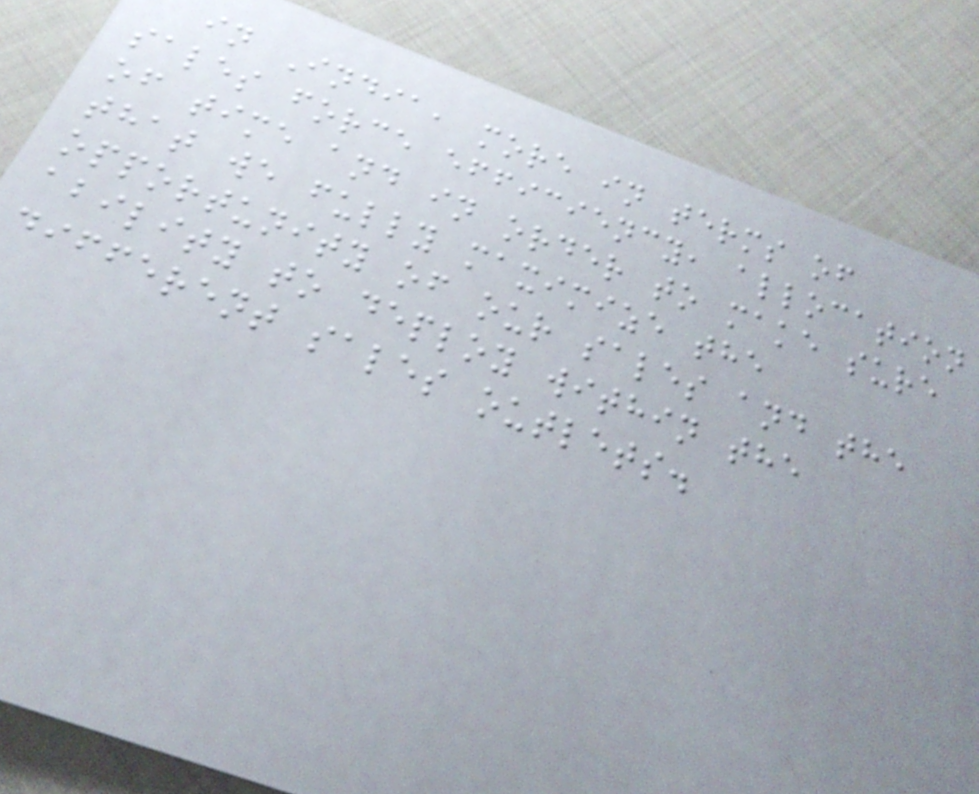in India, more in terms of
sales force efficiency, allocation
of time and in order to make sure
that we fully maximize the
opportunity of our sales and the
ability to deploy within the
different sales outlets.
